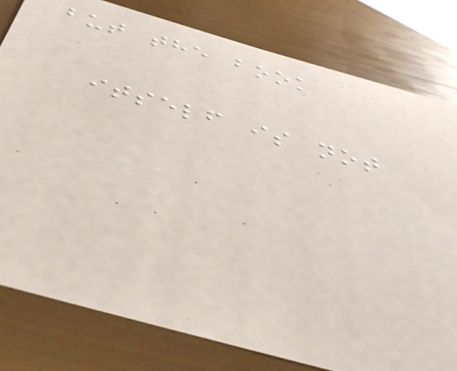but the book
itself is not
